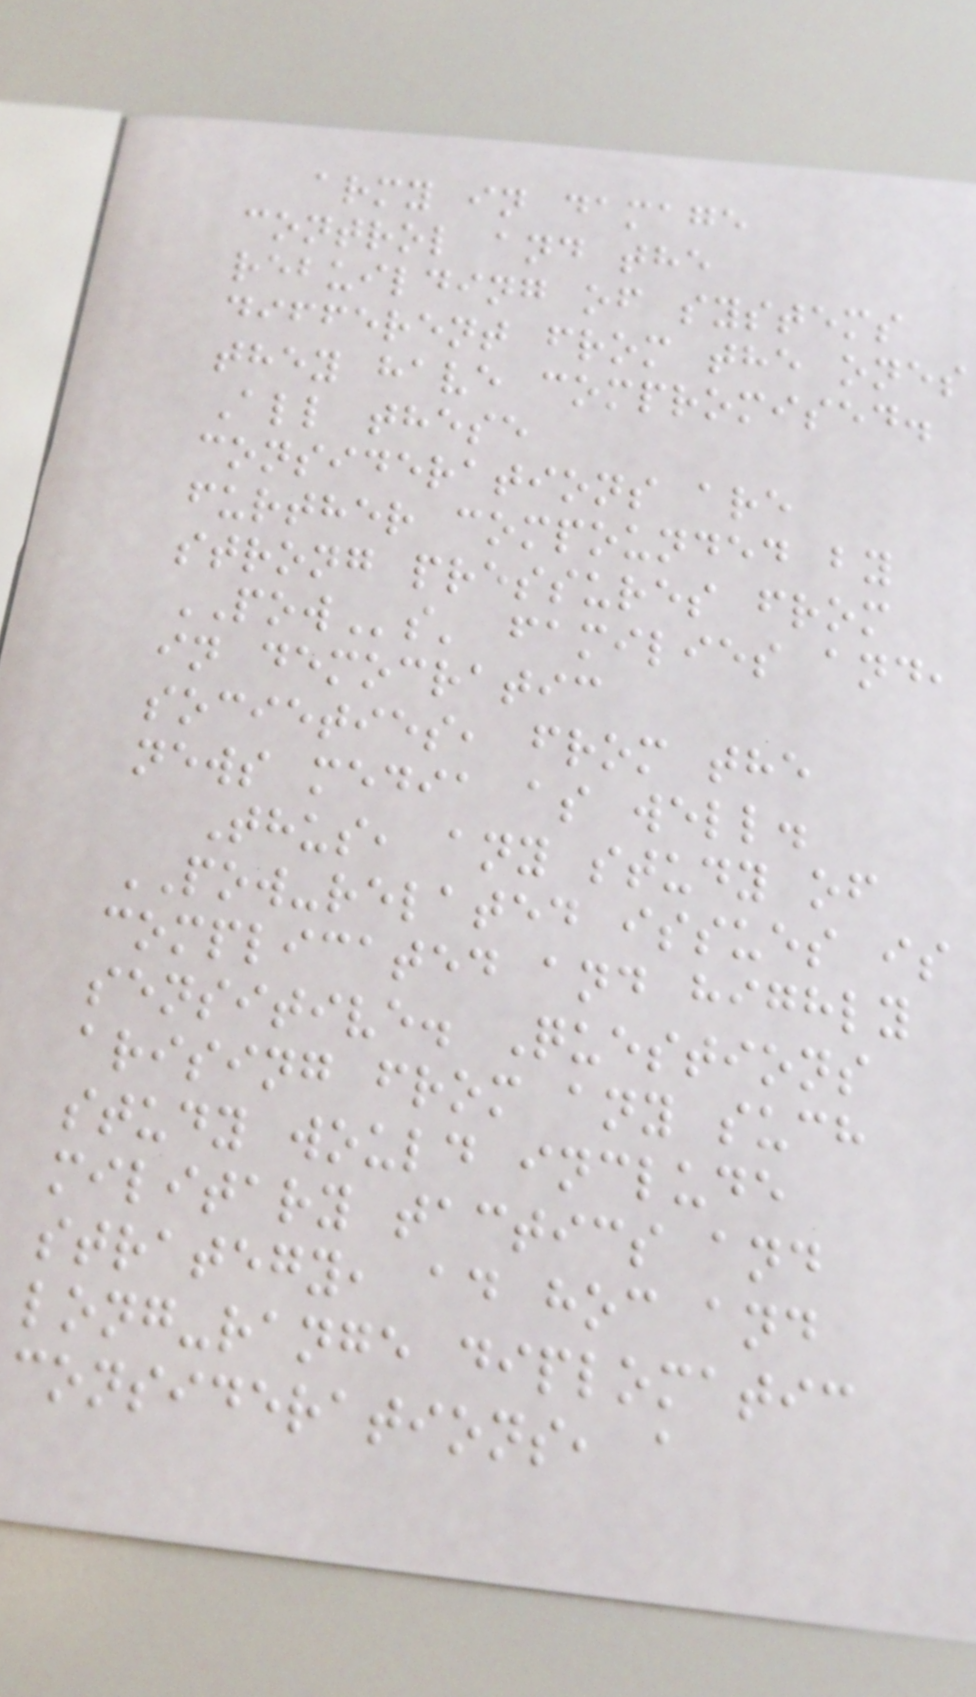army in damage
control and the
rebuilding of systems
different from the ones
they have compromised.
All these
considerations are
further compounded by
strong pressures from
POWs' families and,
in democratic
societies, from the
news media as well.
Thus, any study of
POW-related issues is
complicated and highly
sensitive. Questions
arising from any such
study would include
military tactics and
strategy, ad hoc and
long-range diplomatic
considerations, a
